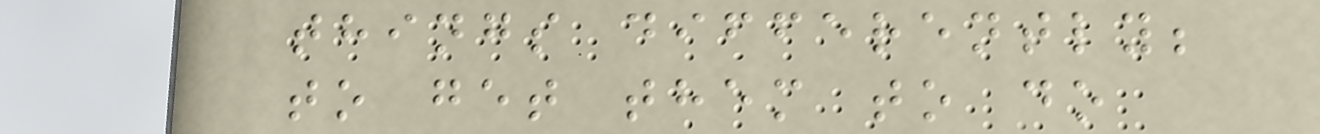things differently;
to get them to do
